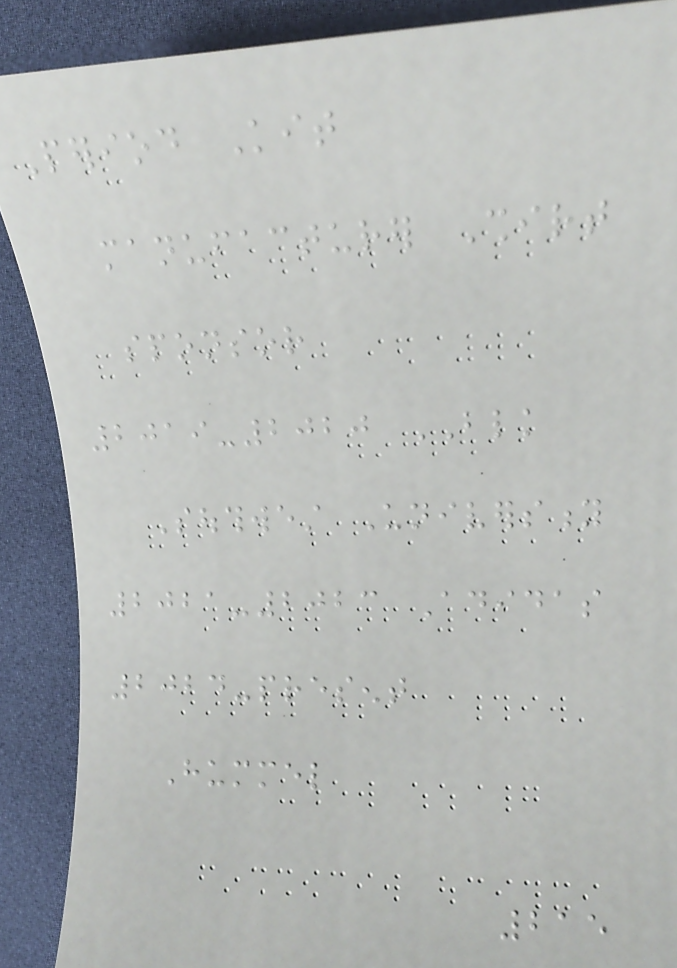Period Kit
manufacturer Shirt
sponsor
2019-2020 BLK
Southwest University
2021-2023 Adidas
2024-present
Hummel
215
